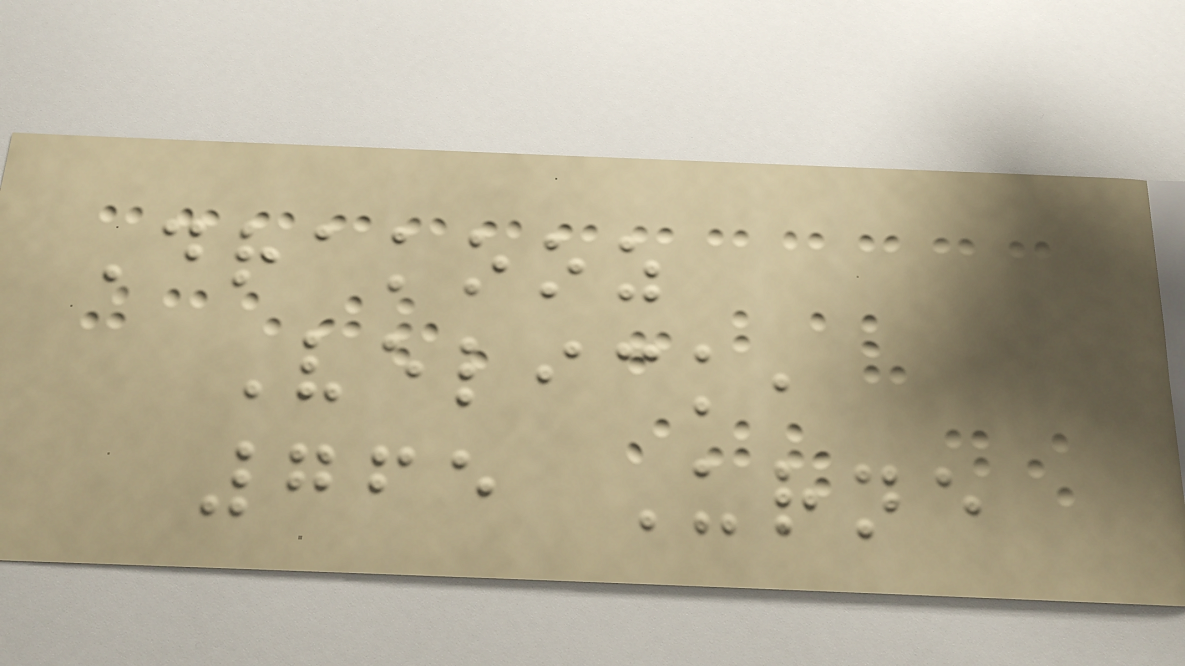Drakooz
Velick,
765 Urne
